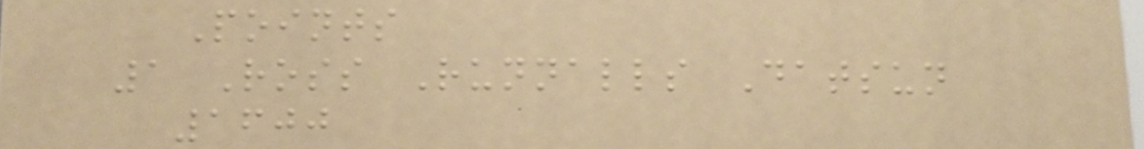Points
1 Ross Runnalls Datsun
1600
